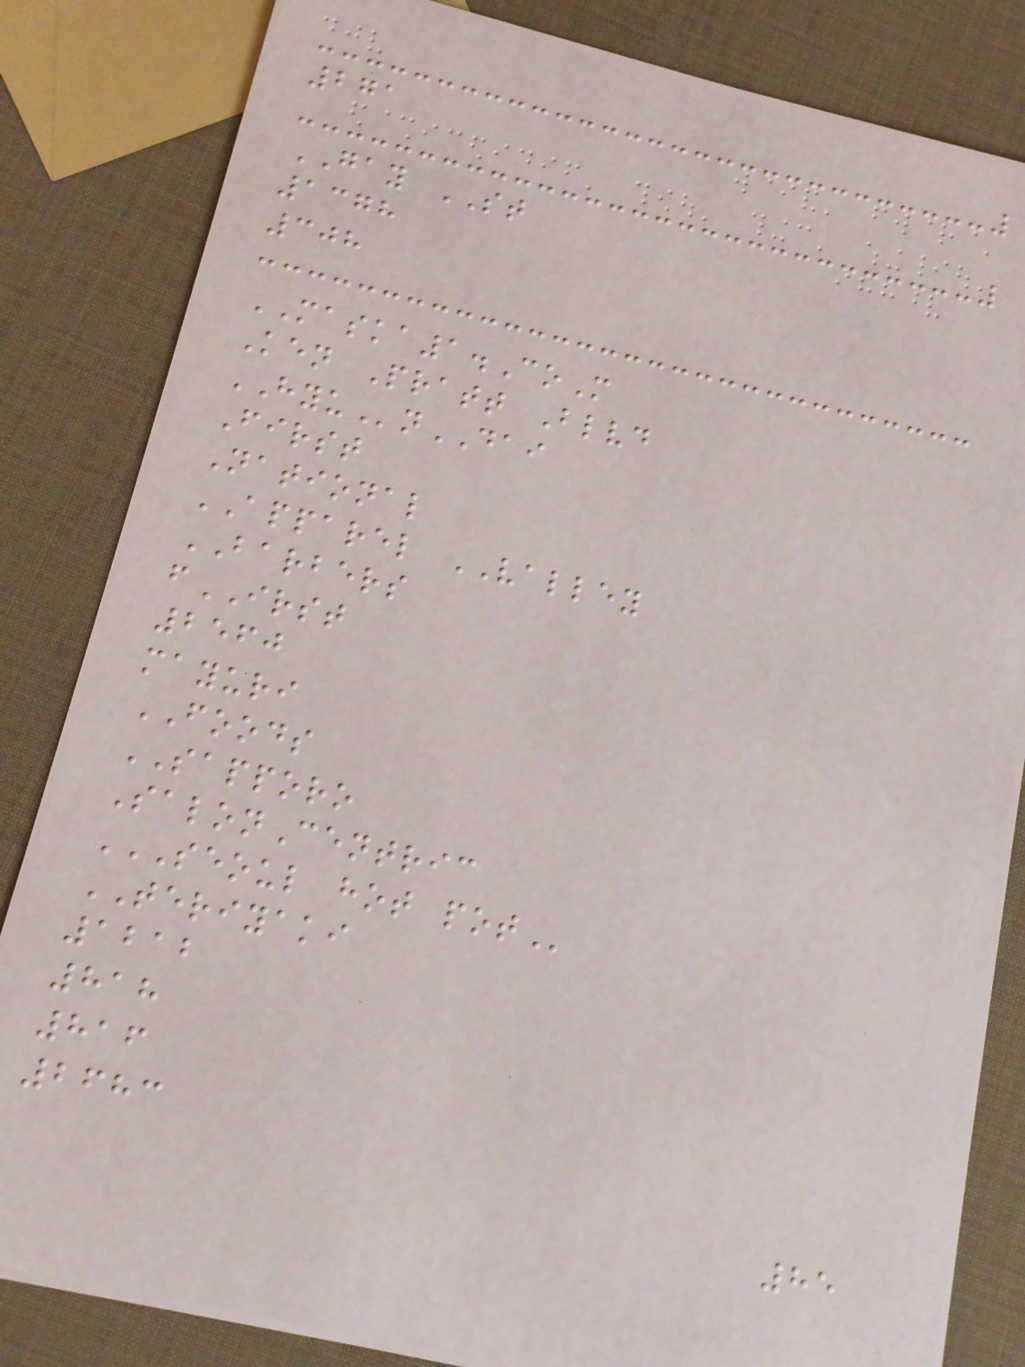271
GAY ST
1378
308
MASKA1.CoM
Ken Pratt Blvd
HYUnDAI
First
National
APPAREL VALLEY
BARBERS
fIRST
2560
mayuri
FOODS
SAPPORO
SalonCentric
SEOUL HOT POT
TERIYAKI
1212
818
816
2683
85
